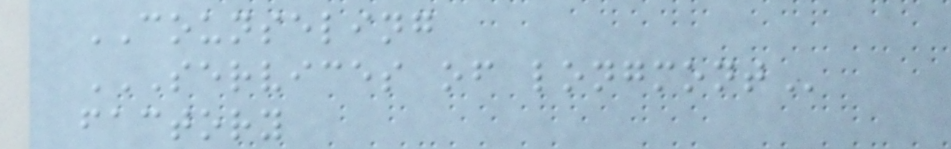COUNSELING
SERVICES OF LONGMONT
factory
